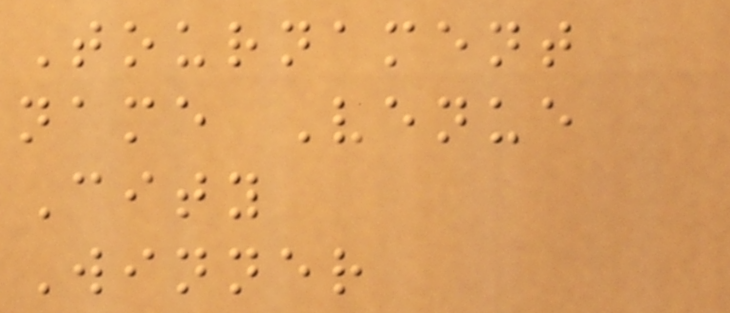Tournament
name Venue
City
Winner
